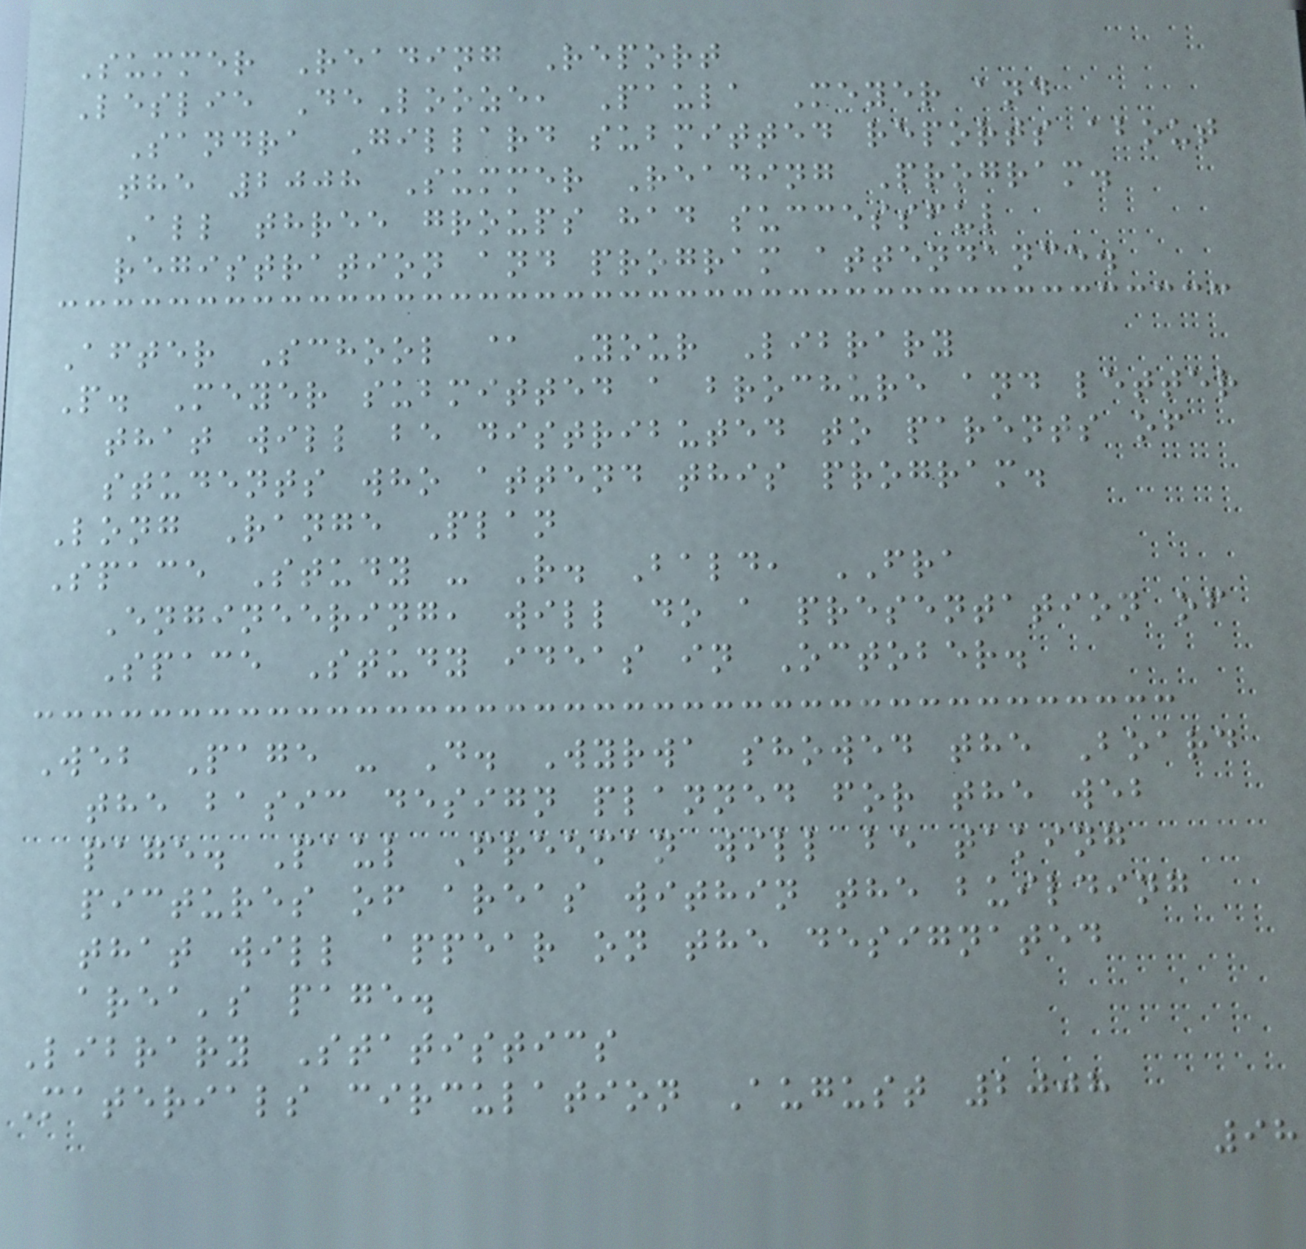Summer Reading Report
Leslie DeLooze, Paula Meyer and
Sandra Gillard submitted reports about
the 2008 Summer Reading Program.
All three groups had successful
registration and program attendance.
After School @ Your Library
P. Meyer submitted a brochure and letter
that will be distributed to parents of
students who attend this program.
Long Range Plan
Space Study - R. Bald, FRA
Engineering, will do a presentation of
Space Study ideas in October.
Web Page - D. Wyrwa showed the Board
the basic design planned for the web
page. Paul Freeman will be taking
pictures of areas within the building
that will appear on the designated
area's page.
Library Statistics
Materials circulation August 2008
98
